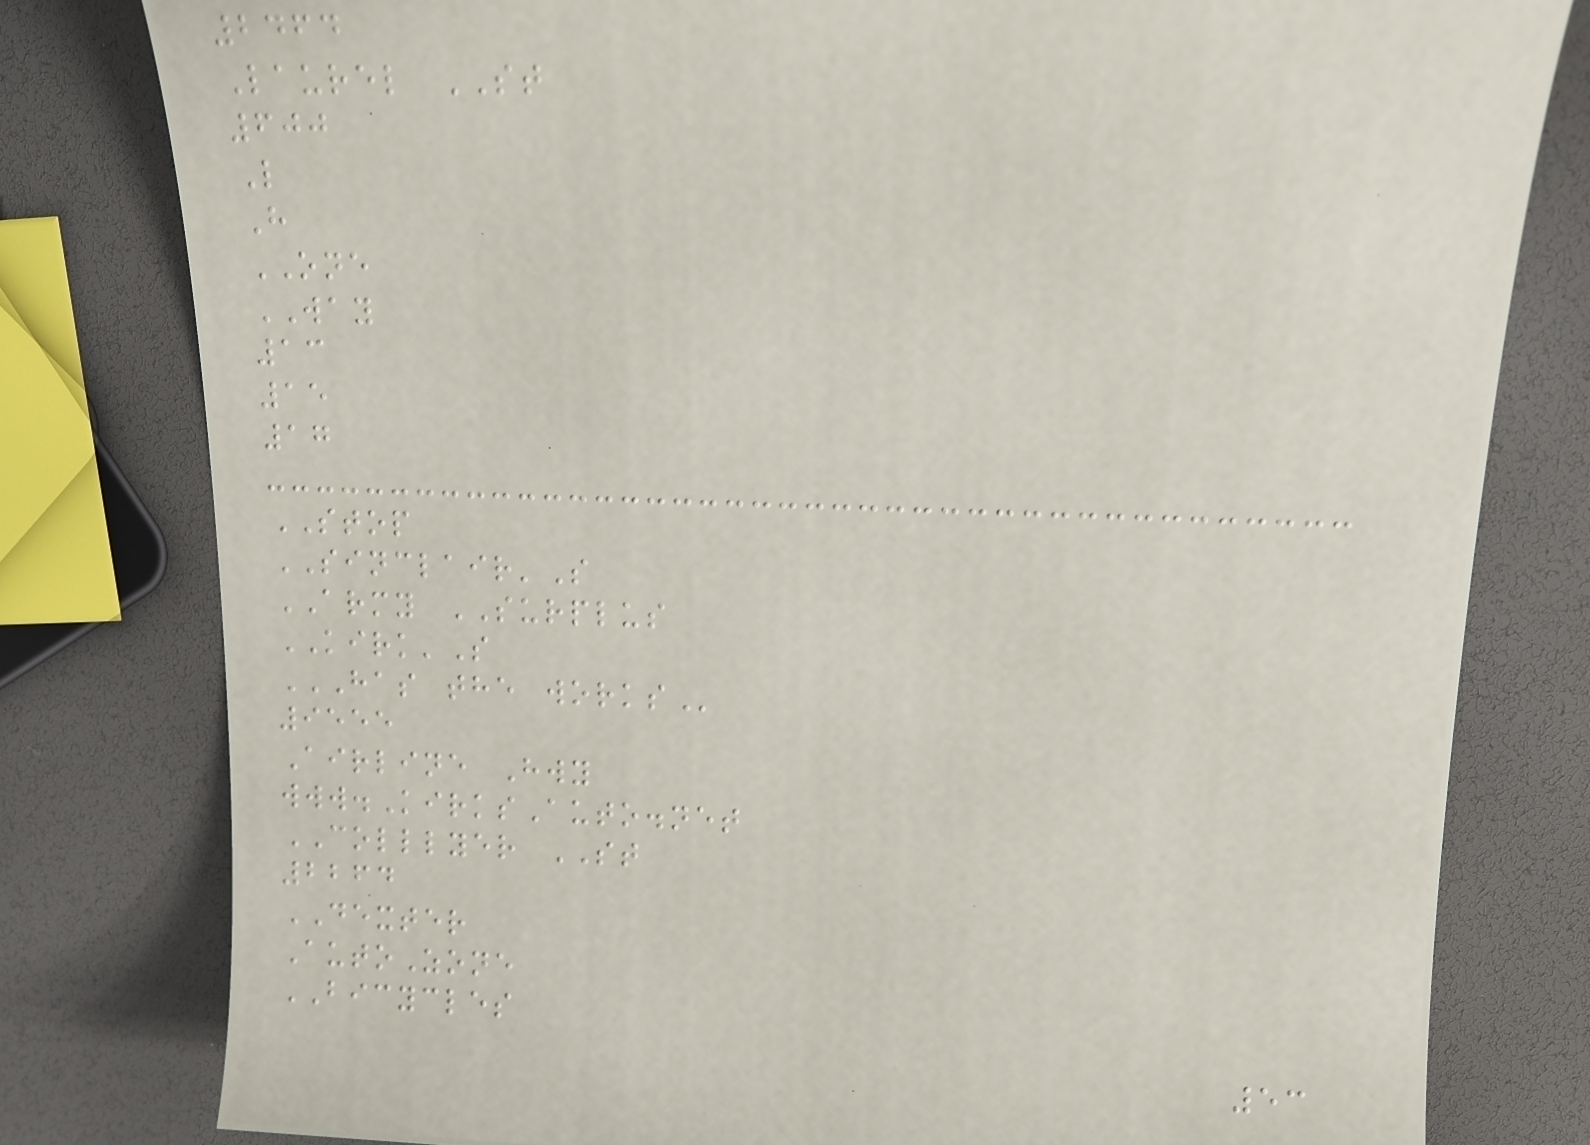2464
Laurel ST
600
L
H
ONE
WAY
13
15
17
STOP
SINCLAIR'S
ARMY SURPLUS
KIRK'S
HAS THE WORKS
9555
Airline Hwy
www.KirksAuto.net
COLLLYER ST
2264
DEXTER
AutoZone
BICYCLES
53
